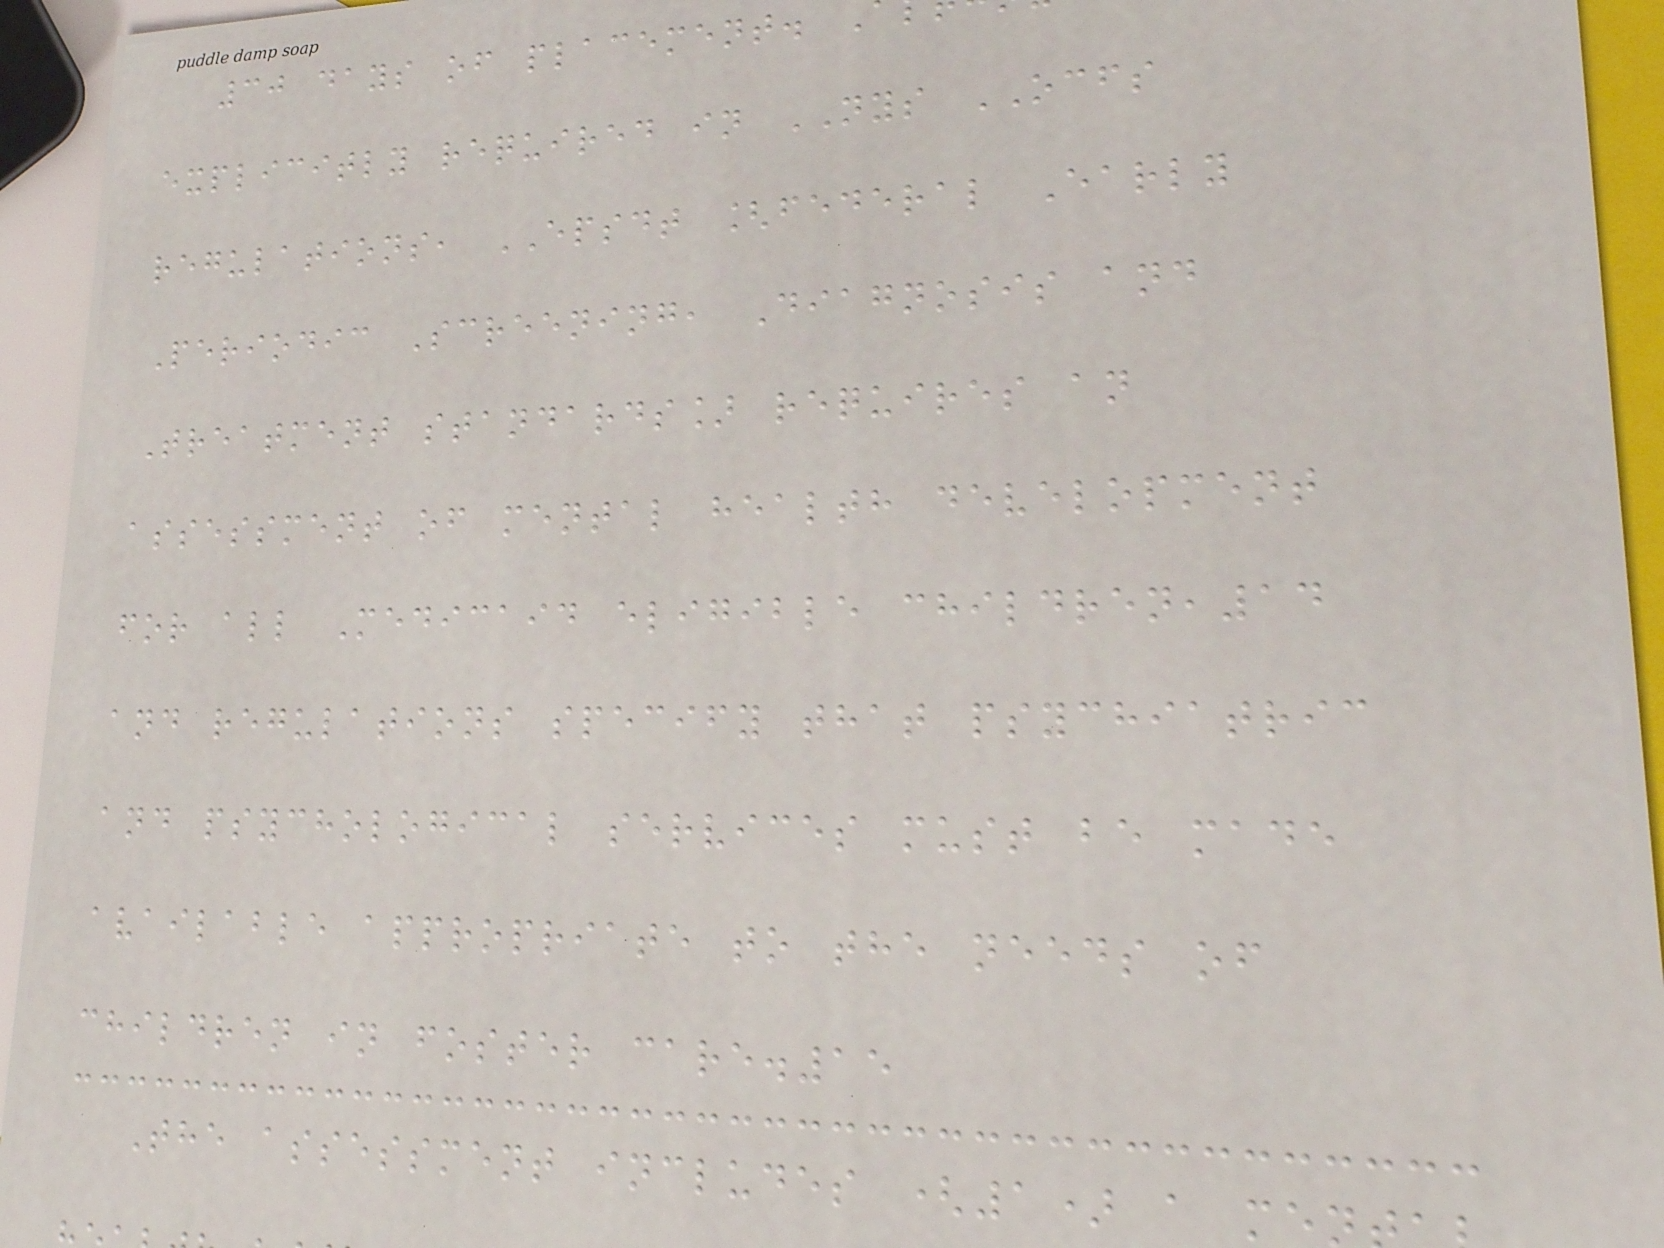30 days of placement.
explicitly required in NYS OCFS
regulations, EPSDT [federal Early
Periodic Screening, Diagnosis and
Treatment standards] requires an
assessment of mental health development
for all Medicaid eligible children,14
and regulations specify that psychiatric
and psychological services must be made
available appropriate to the needs of
children in foster care.15
The assessment includes (1) a me
